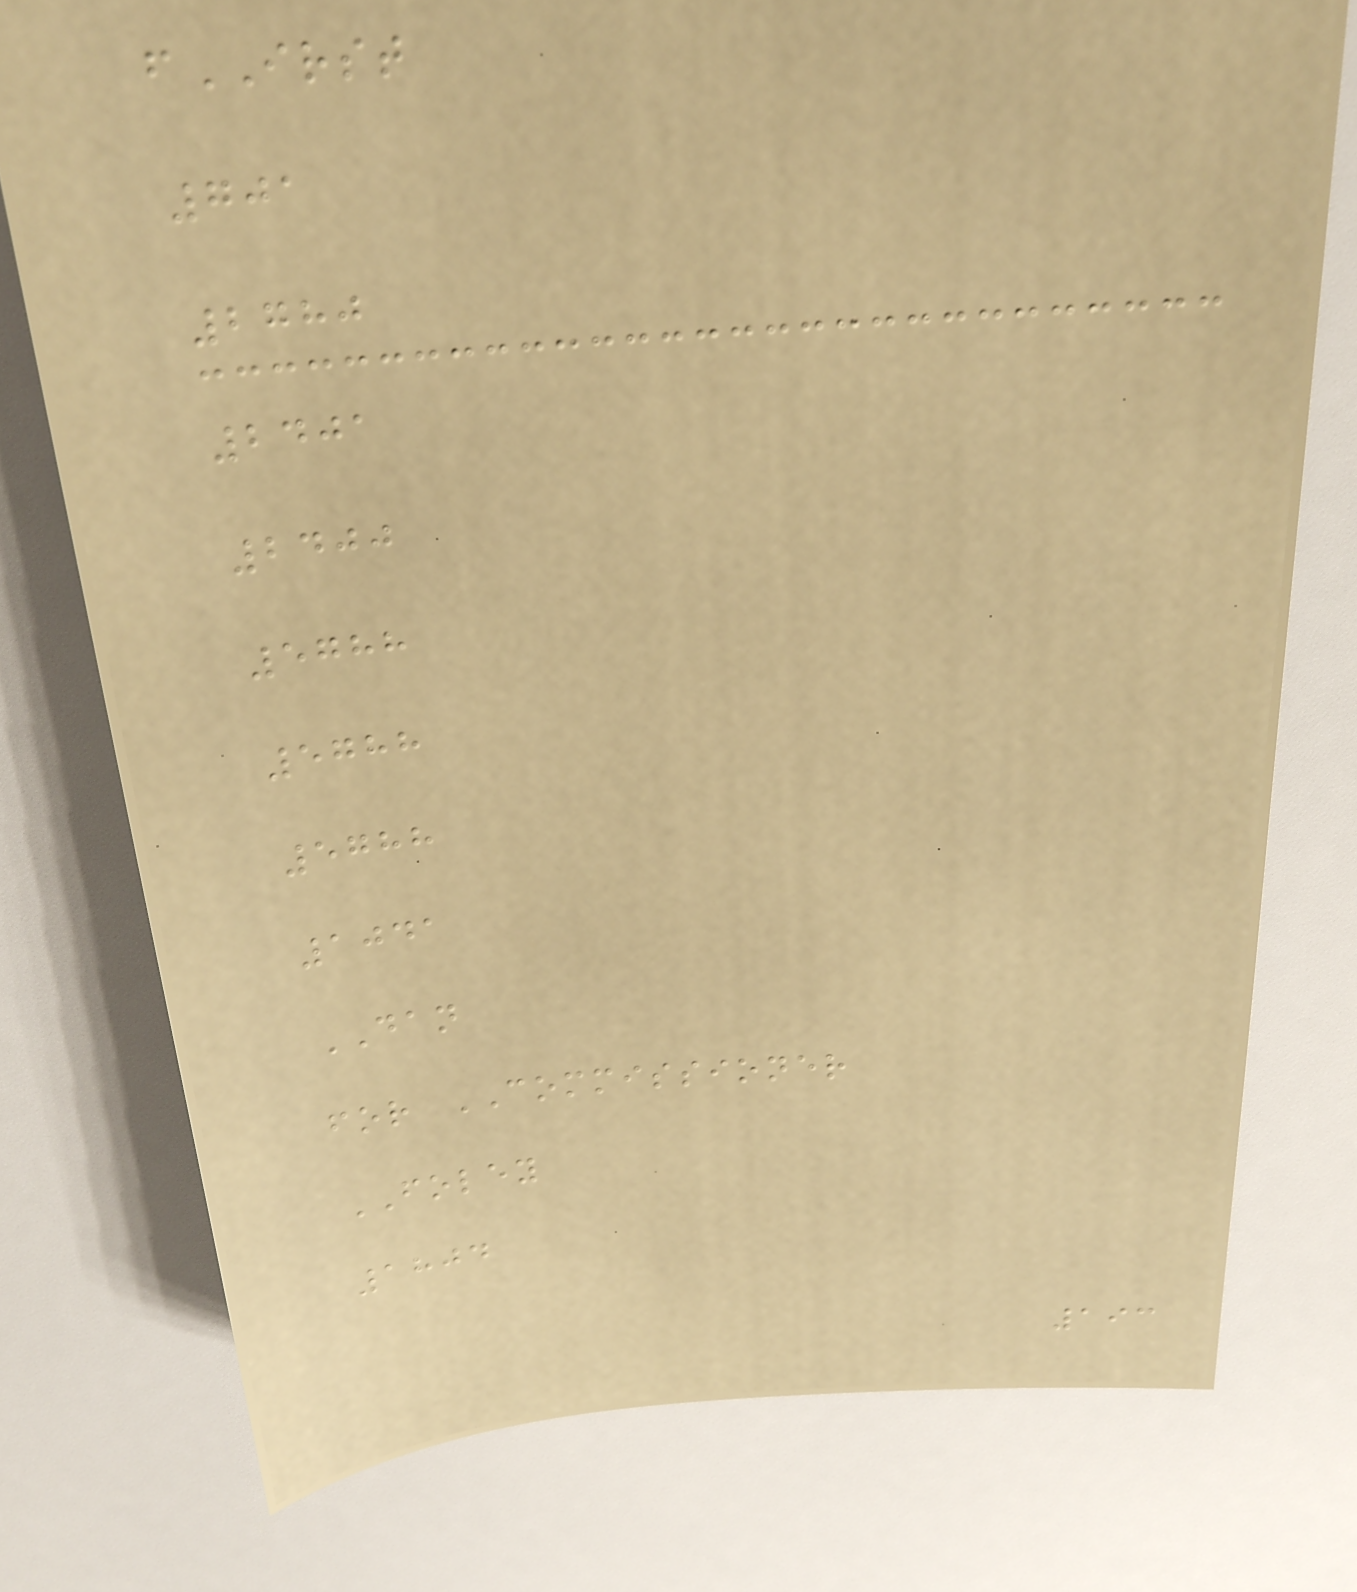fIRST
701
2780
2401
2400
5788
5788
5788
1041
DAN
for COMMISSIONER
FOLEY
1804
193
